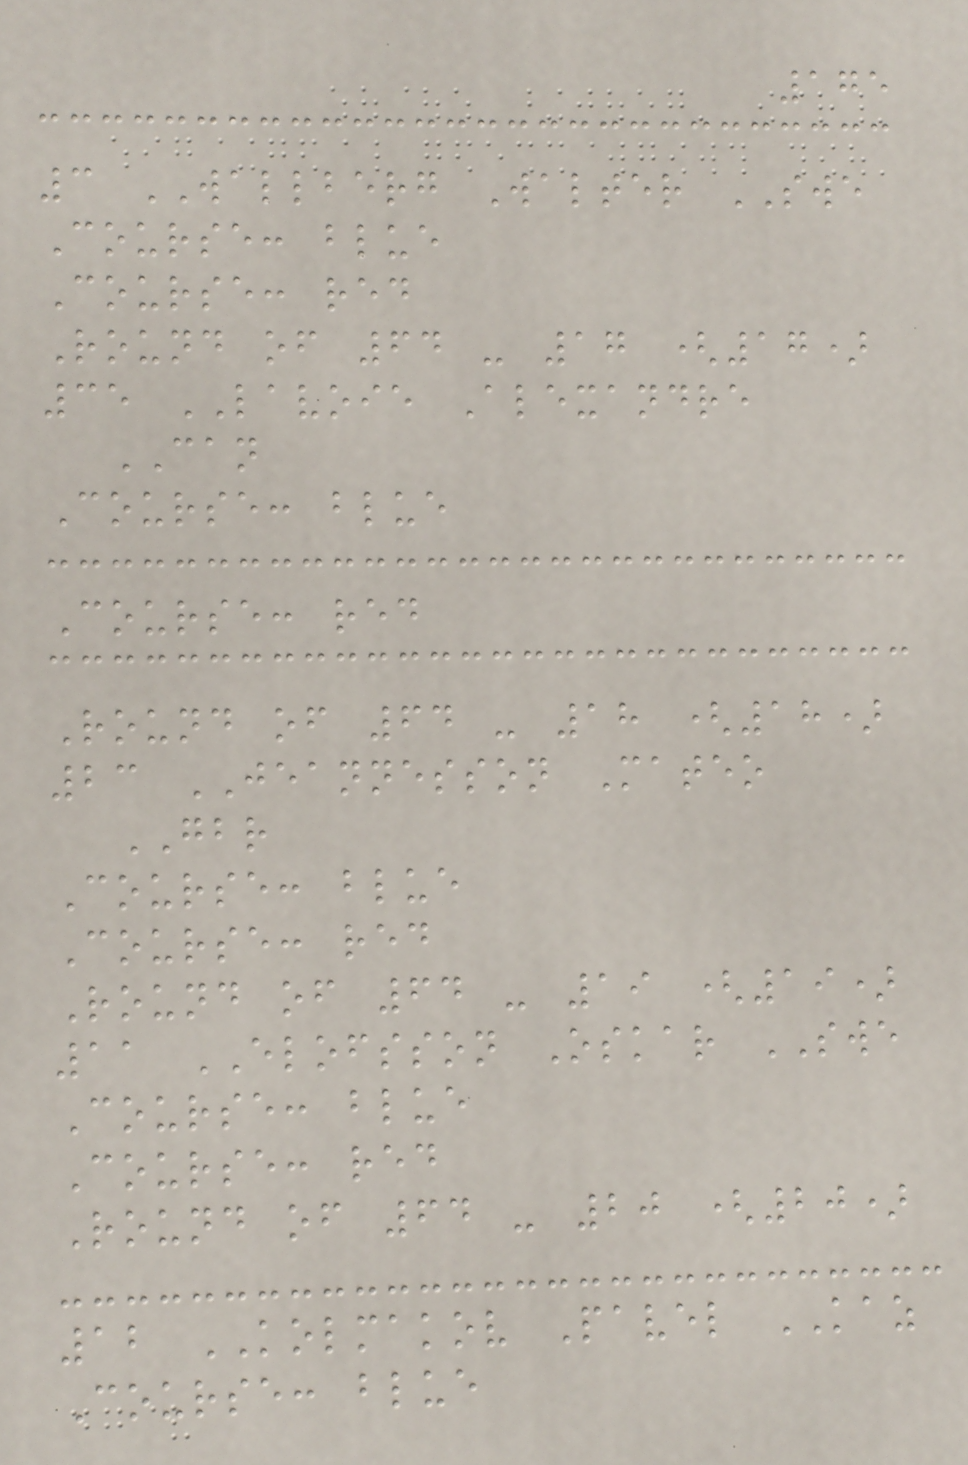175
3 WALLBERG Walter SWE
Course: blue
Course: red
Round of 64 - 17 (17)
35 LAVOIE Alexandre
CAN
Course: blue
Course: red
Round of 64 - 18 (18)
23 JEANNESSON Mateo
GBR
Course: blue
Course: red
Round of 64 - 19 (19)
11 ELOFSSON Oskar SWE
Course: blue
Course: red
Round of 64 - 20 (20)
12 KOLMAKOV Pavel KAZ
Course: blue
